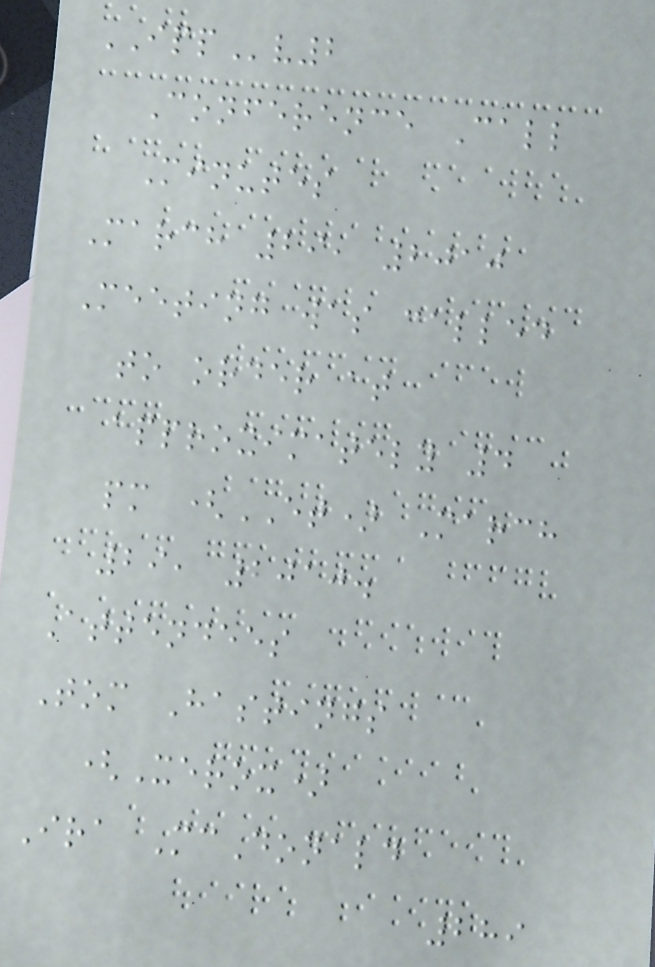IPPv2
Conference Call
Minutes
March 29, 2010
Meeting was called
to order at
approximately 4
pm (ET) March
29, 2010.
Attendees
Tom Hastings
(Xerox)
Ira McDonald
289
